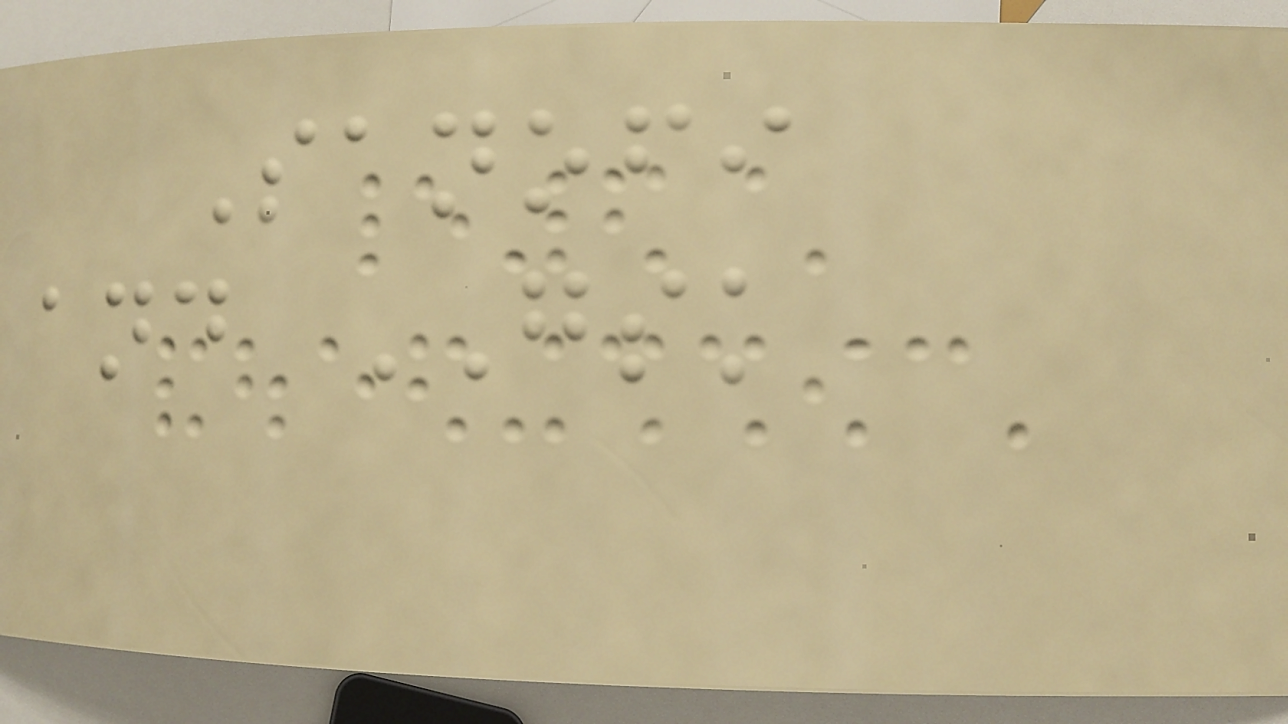Sanofi
and GSK
